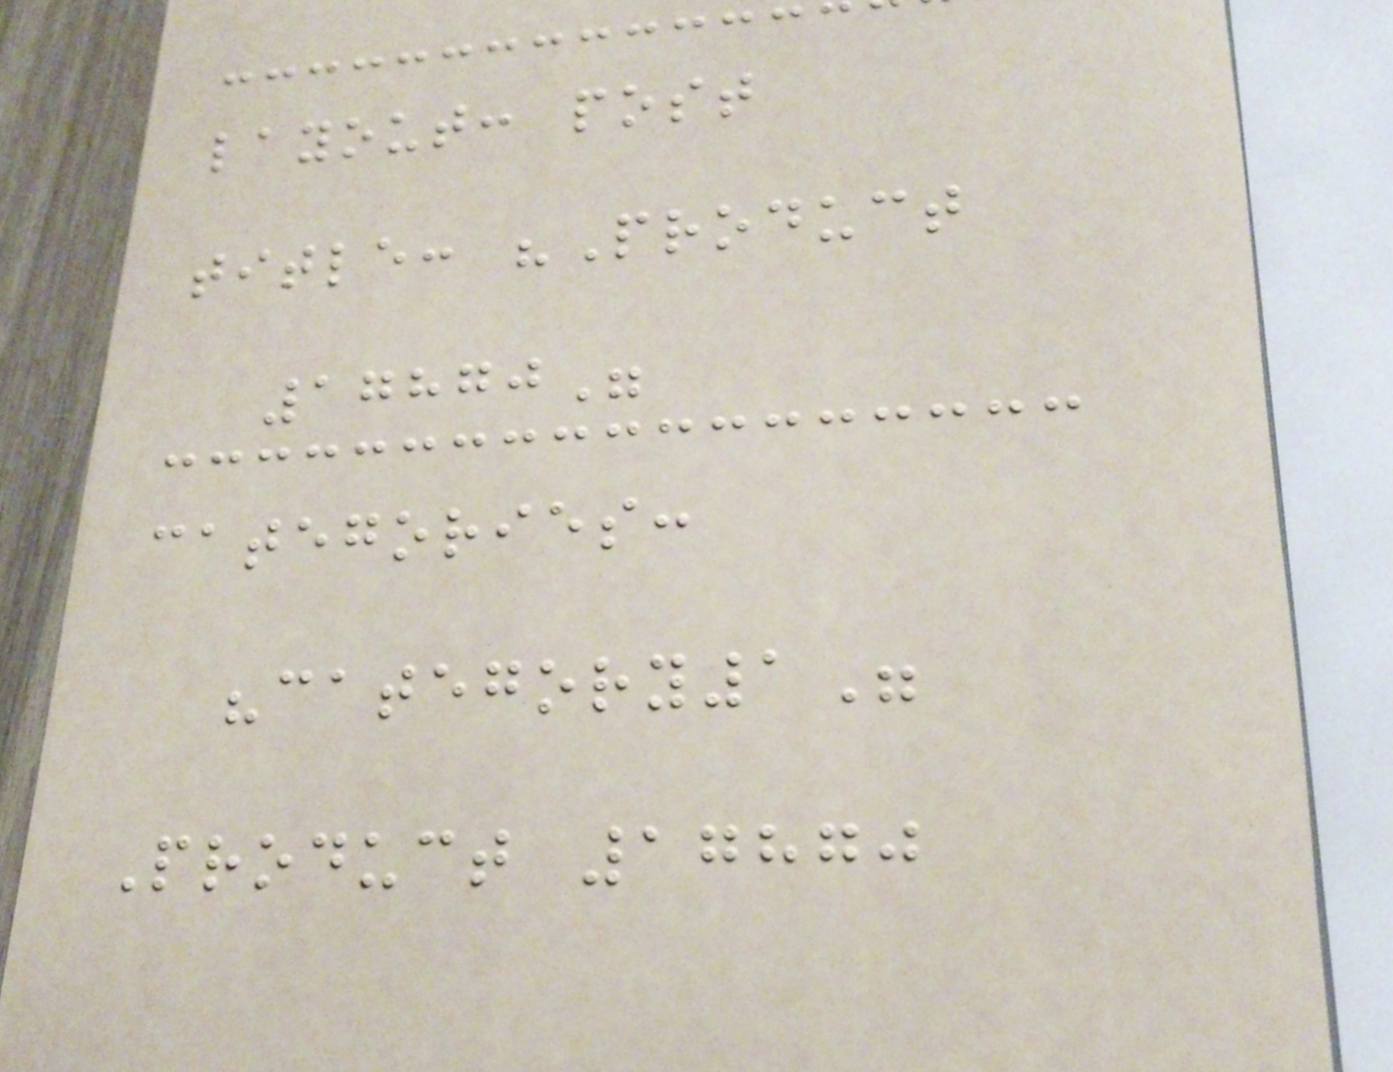layout: post
title: "Product
17870"
categories:
"category1"
Product 17870
